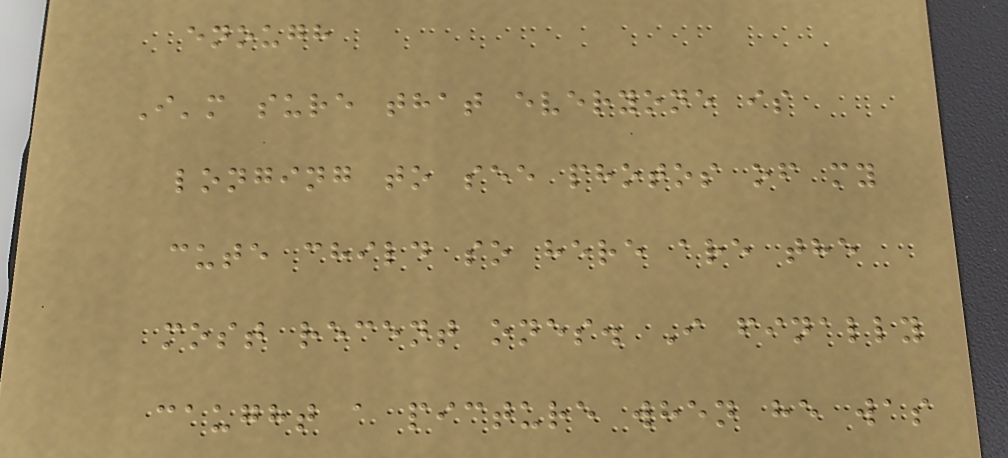enough
I'm sure that everyone is
longing to see photos of my
cute child so here are the
most recent ones. I finally
caught a picture when he was
